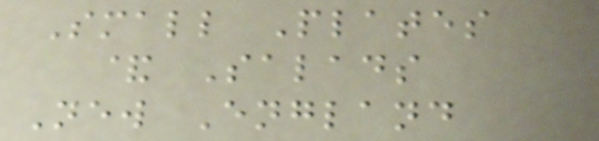Small Plates
& Salads
New England
